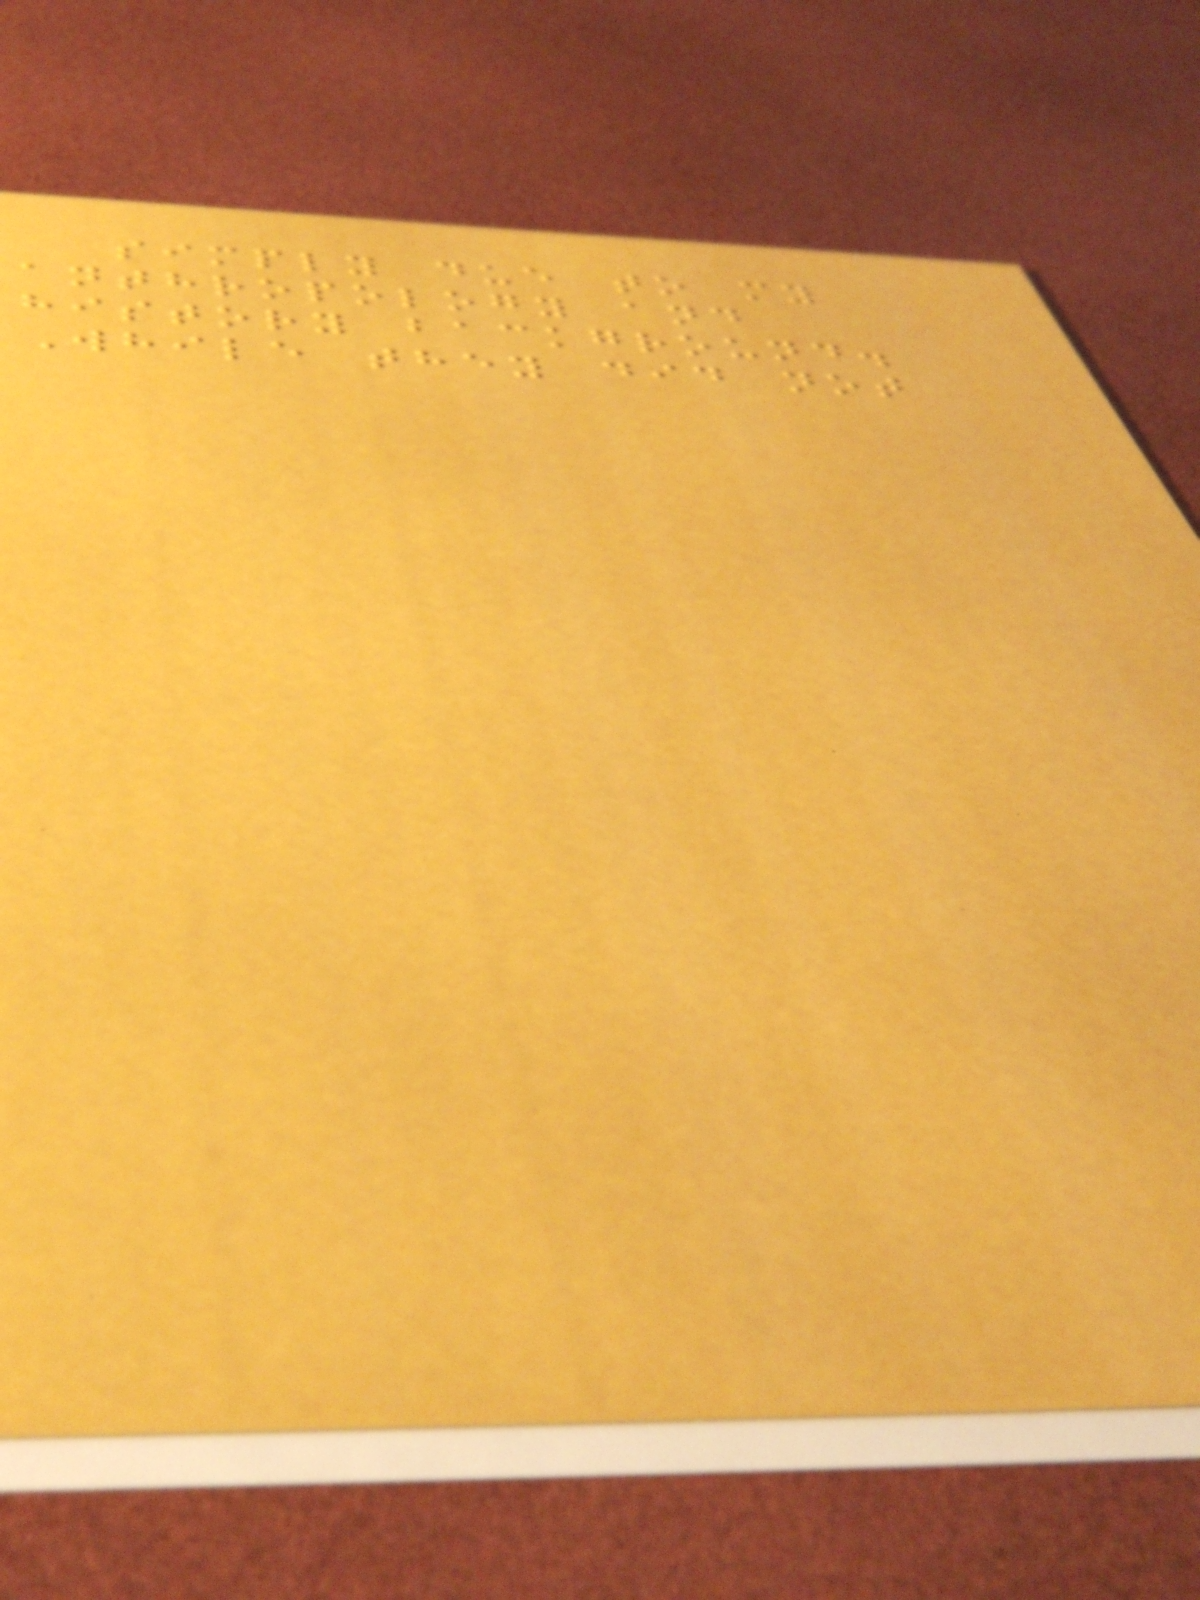simply due to my
anthropology and
history background.
While they did not
